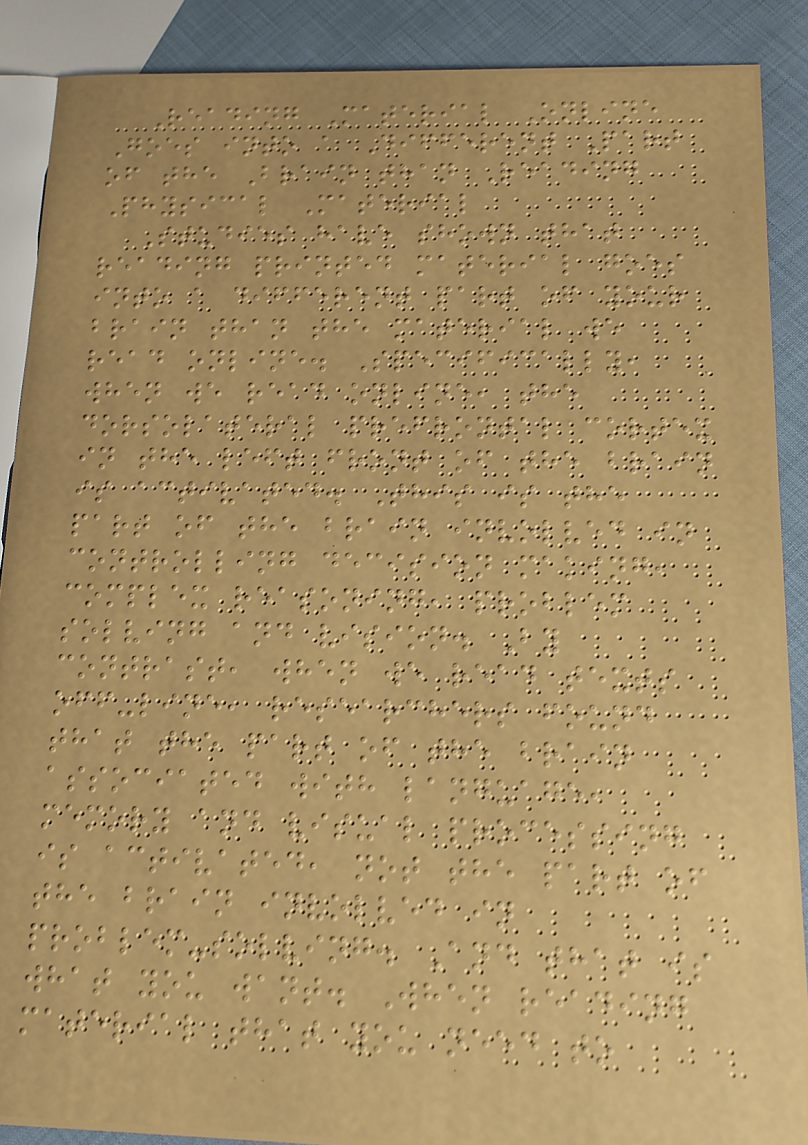Reading Material Online
Goes into a Different Part
of the Brain than Reading
Physical Material
Studies have shown that
reading printed material goes
into a different part of your
brain than the material we
read online. Specifically,
when we read online, the
dorsolateral prefrontal cortex
in the left front of the brain
is activated. This is the
part of the brain involved in
controlling decision making,
complex reasoning, problem
solving and vision. By
contrast, when we read texts
off-line, researchers found
that the part of the brain
associated with language,
memory and visual processing
is activated, not the part of
the brain involved in
problem-solving. And that is
what you want. When reading
material that you need to
